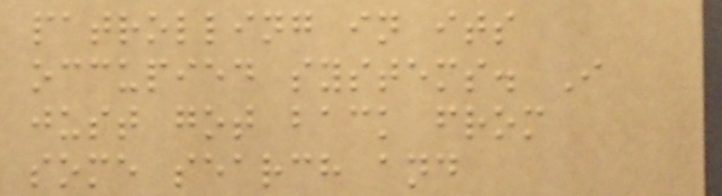patrolling in its
occupied systems. I
just got back from
some search and
